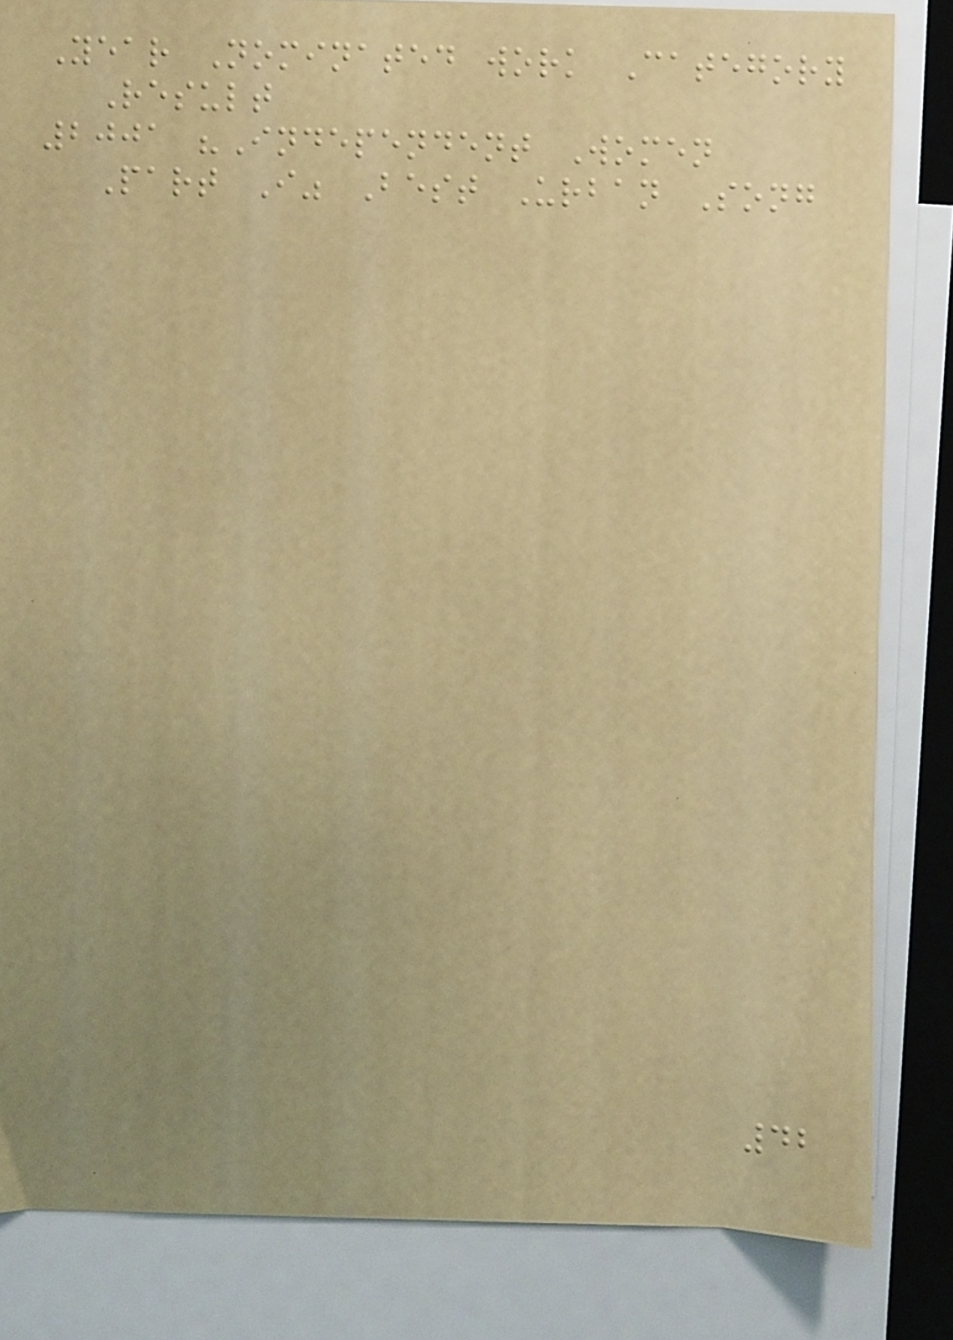Year Nominated work Category
Result
2001 "Independent Women
Part I" Best Urban Song
42
